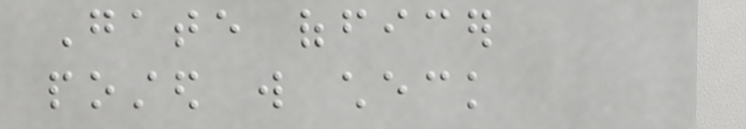Gate officer
posted will check
